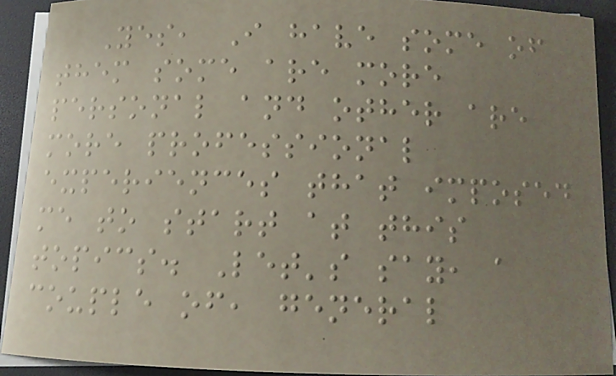Yes, I have some of
them some are more
personal and other are
more professional
experiences that imposed
me to start at this
topics. Let's say, a
couple of, general
